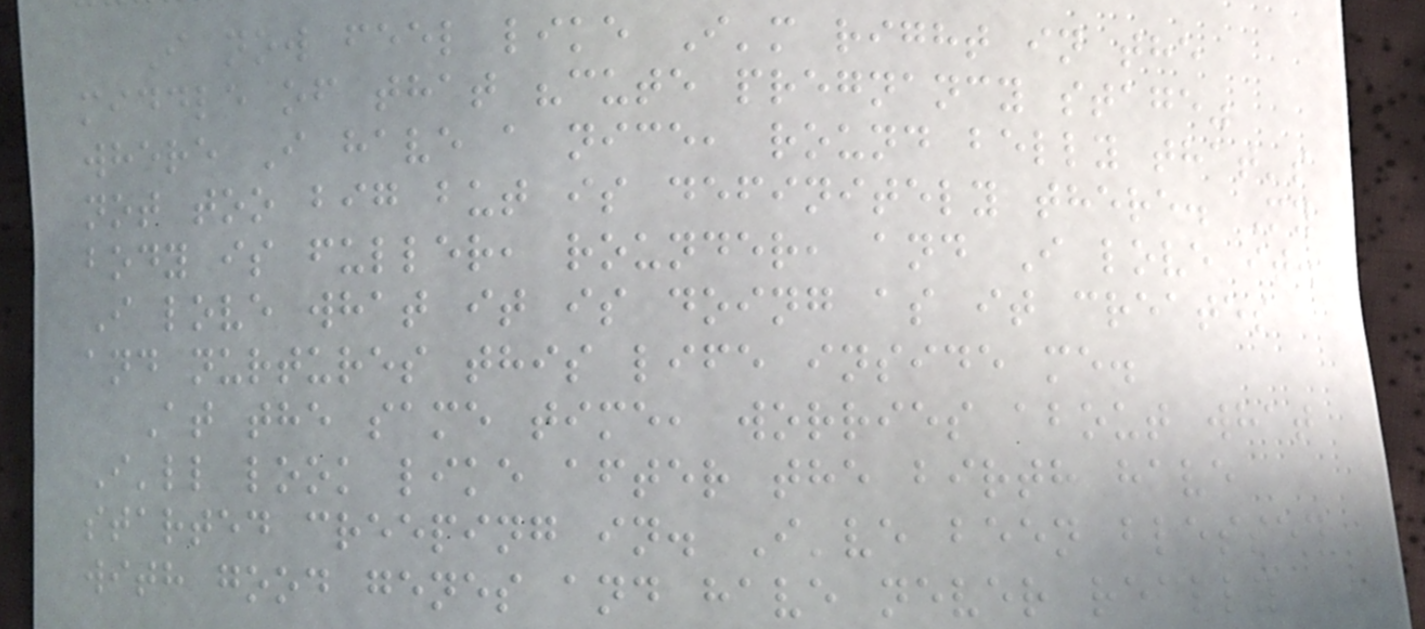I now feel like I'm right in the
middle of that "cute pregnancy stage"
where I have a nice, round belly that's
not too big but is definitely there. My
body is fuller, rounder, and I love it.
I love what it is doing as it creates
and nurtures this life inside me.
At the same time, worries about what
I'll look like after the birth have
started creeping in. I've been blessed
with good genes and have never really
